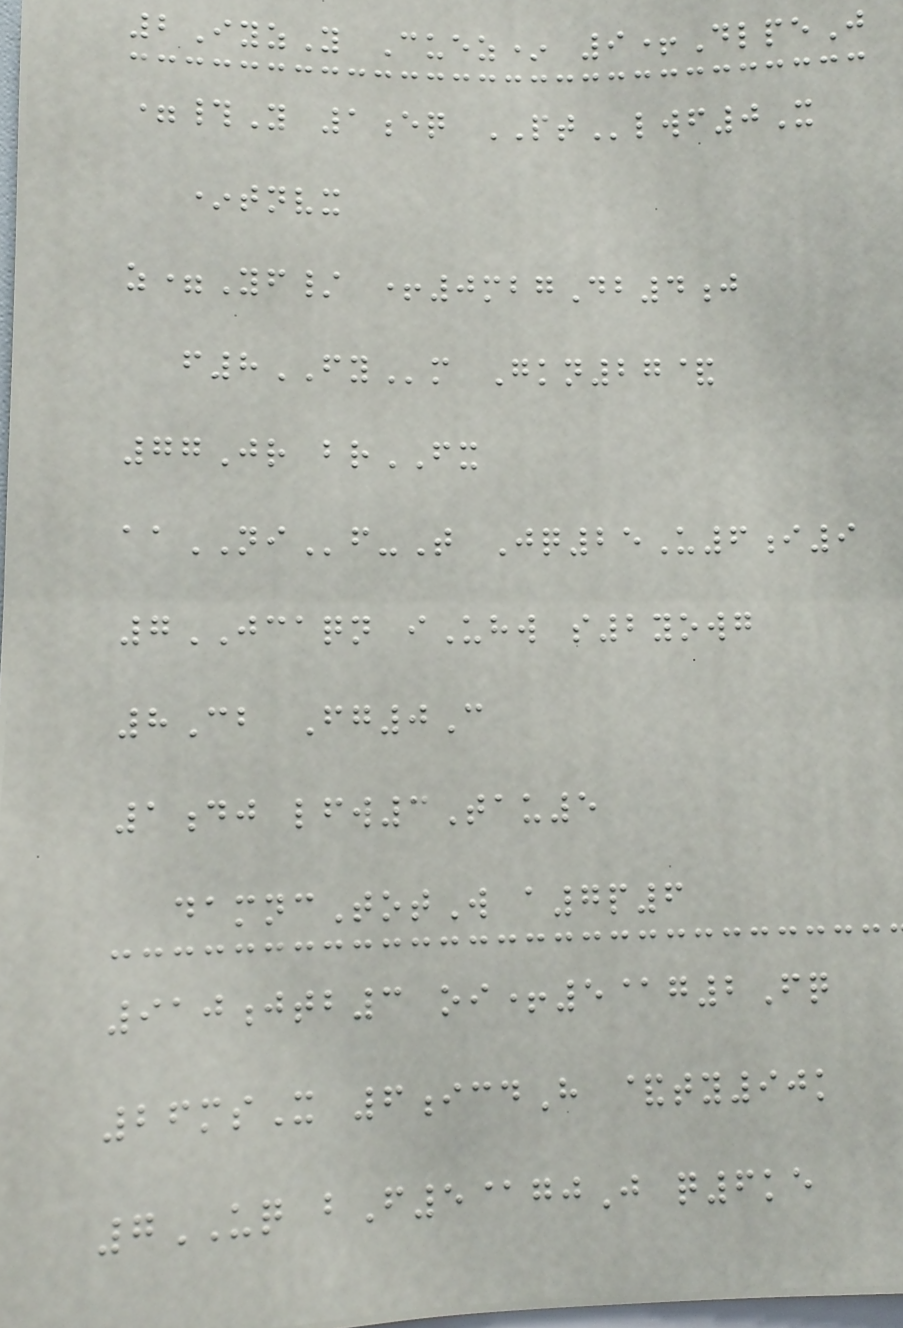2IyzY Cuez* 9+DlpeJ
=#Y 1eq PTlwf0X
*tnvx
z=Yf/ +0mbgDb4j
f8FYm Gkn27&
77Jr brFX
aaNIf-T Jq25U6i9
7JCAQN iUhw s2yowg
8Cb Fg0C
1dj lfw3Tau5
damncTotW a7p6
910jtb3 oi+5@g2Fq
26msX 6icdH &ty90k
7UQ bF5@gjJ q6ke
